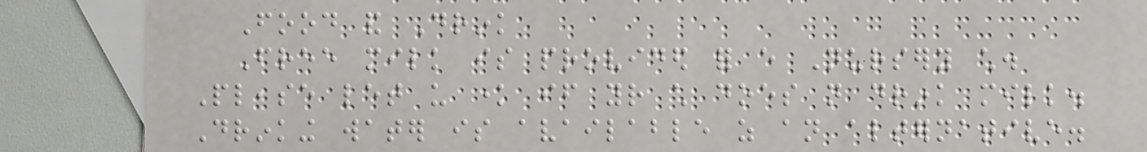Food and Drink
Free milk is provided for every Nursery child.
Please let us know if your child does not drink milk.
Drinking water is available as an alternative.
